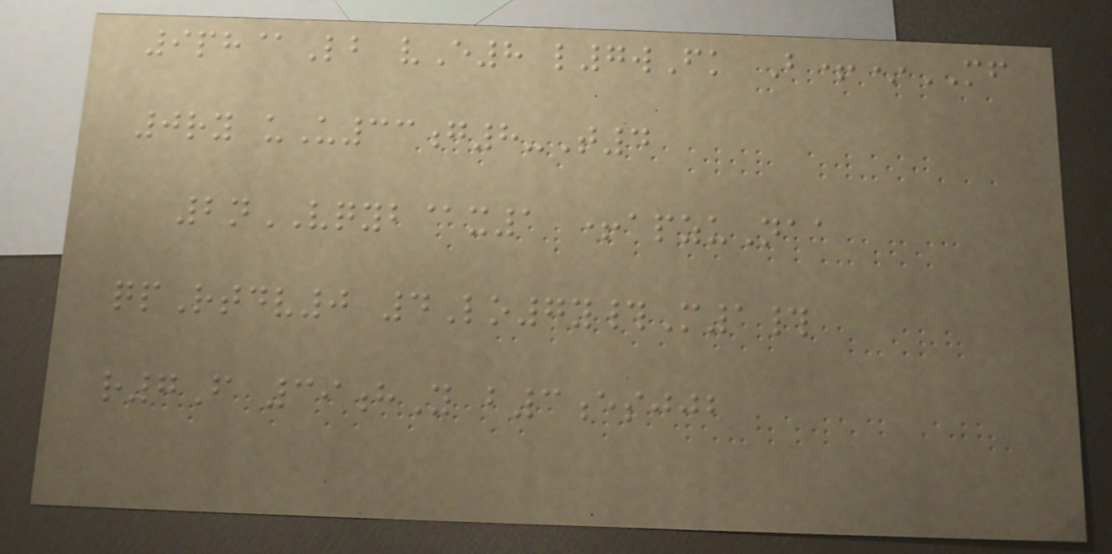9ph@Lb vE8 l7wFk B+*MF
0ry uU33g8-T4
2nVQYB@x1 +apzuNaa
qpRtdv0 4Lo7y#M1#
r7F 39hY b3esjjb
